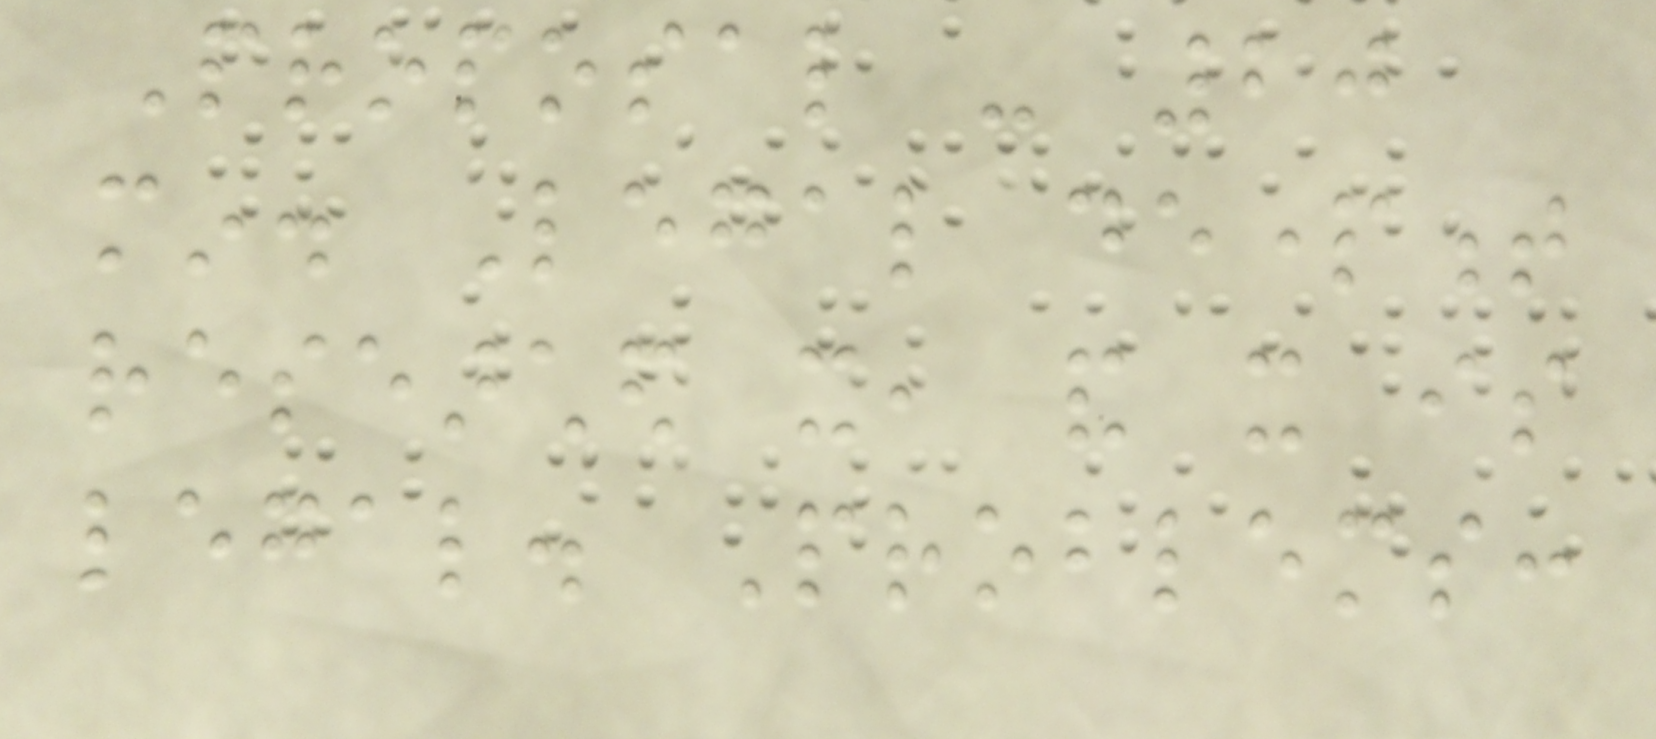Proposal - 20
min. Legal department
researched it, and it is
legal. Problems:
